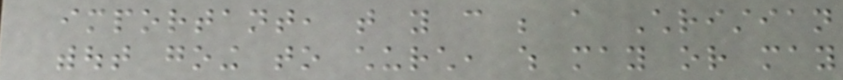important, that you can be a Christian
without going to church, which may or may
